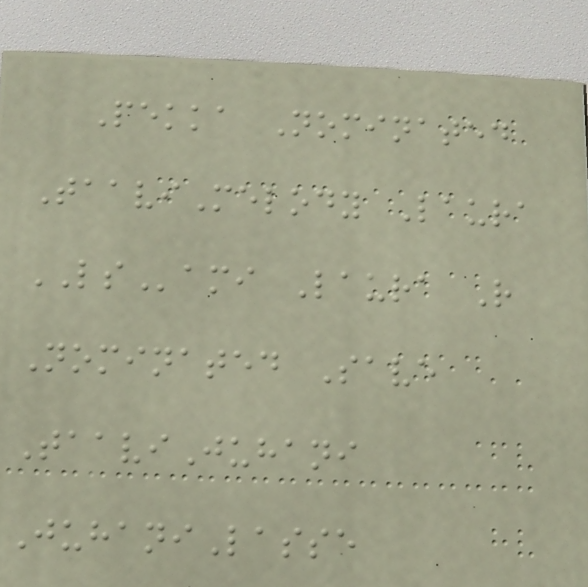Pekka Nominated
TaaviMelody Laura
LSami Laura R
Nominated Save
TaaviJuhani
JuhaniLasse
